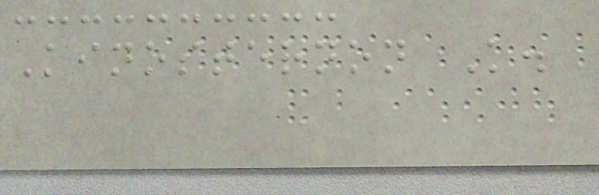Kinosternon K.
